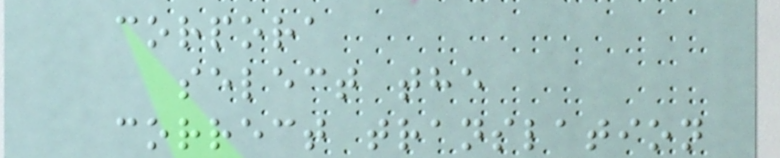corpora
select the
correct translation
